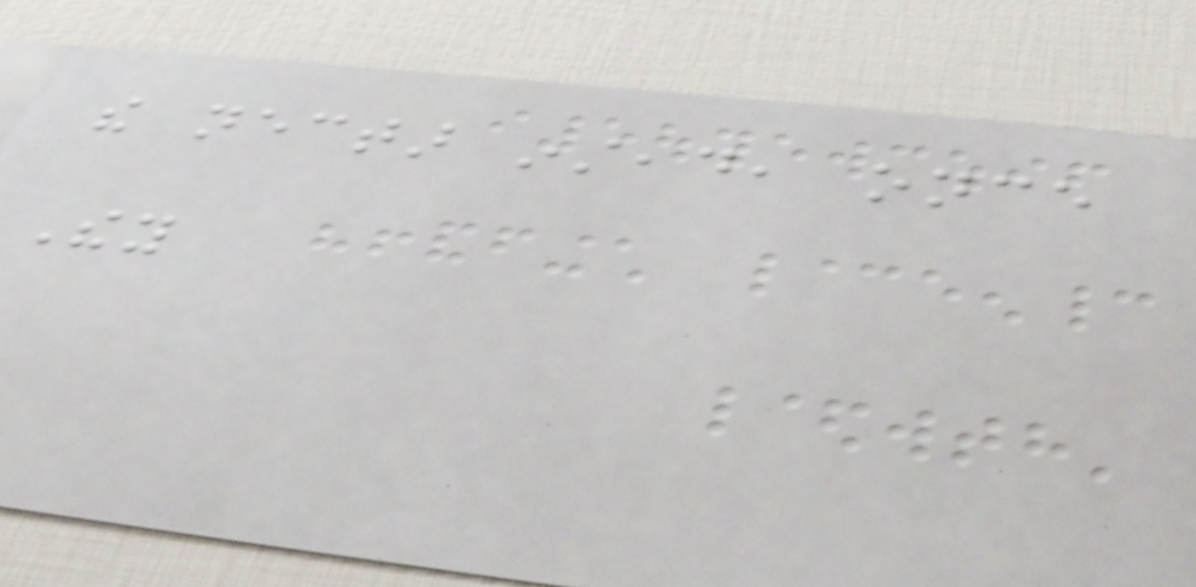the nectar instead, once
They
